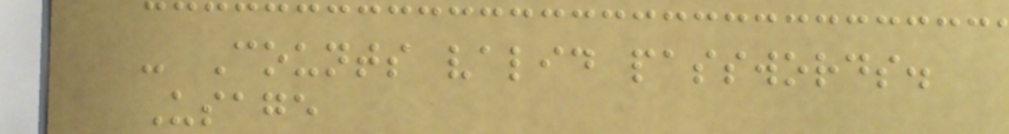- Counts valid passwords.
Usage
